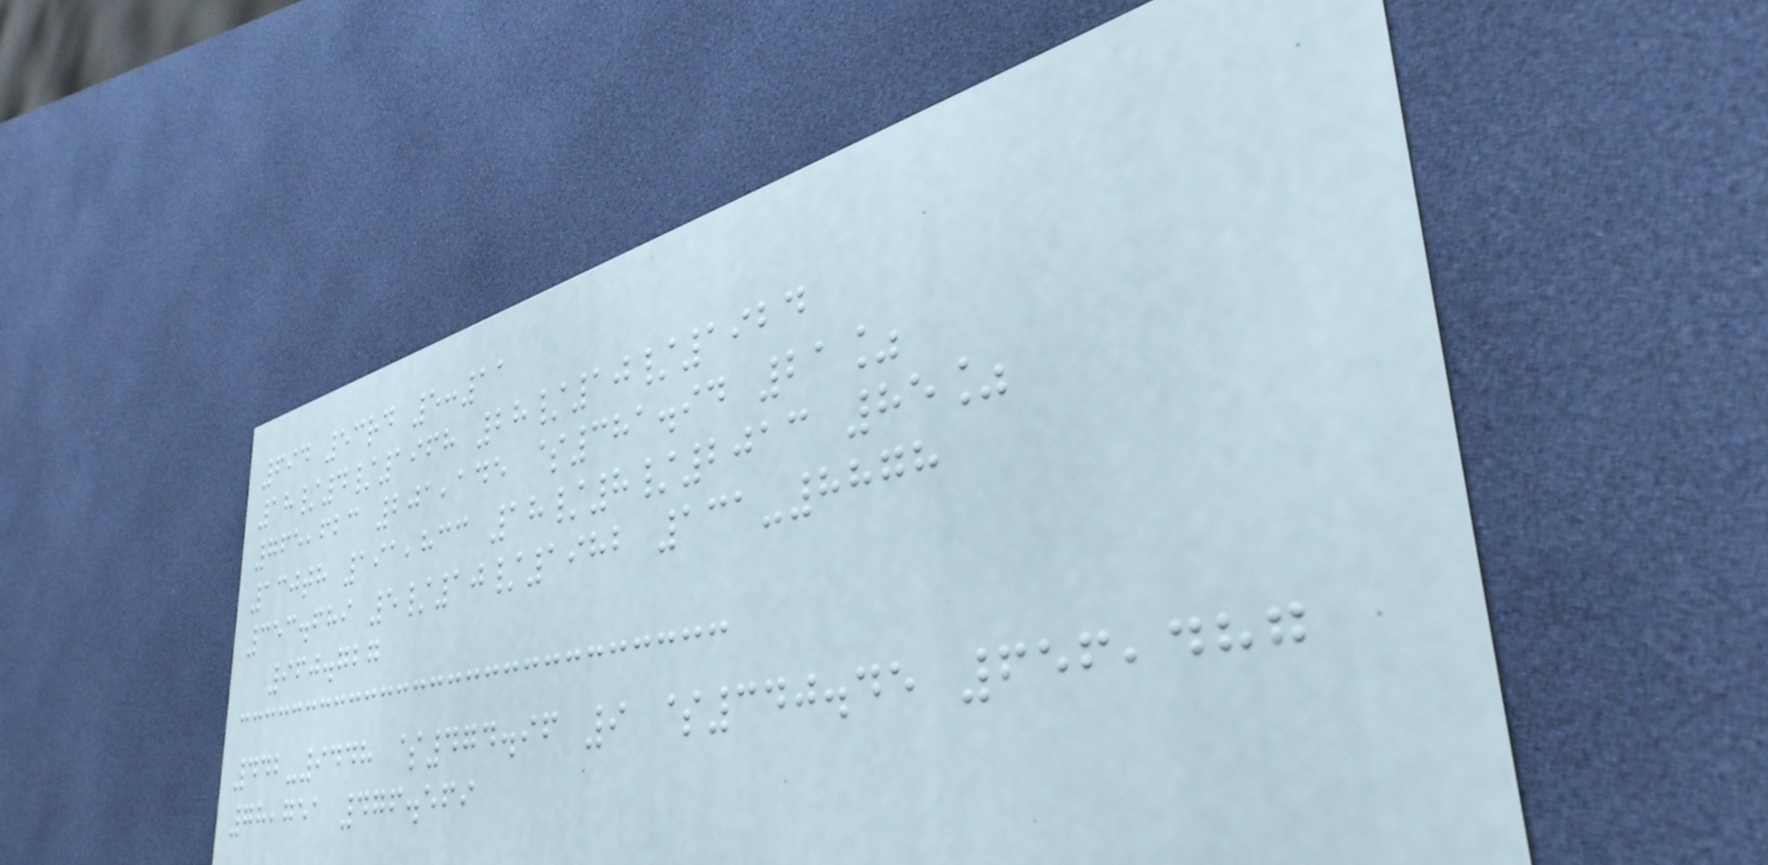694 53rd 5:11
18/4/1968 28/10/1924
765,623 201,145 $381.94 21%
130th 191,833 18/8/2013 85%
353.689 5/10/1982 131-8878
960.727
442-9448 $474.96 9 $340.45 656,487
78,751 476.569
